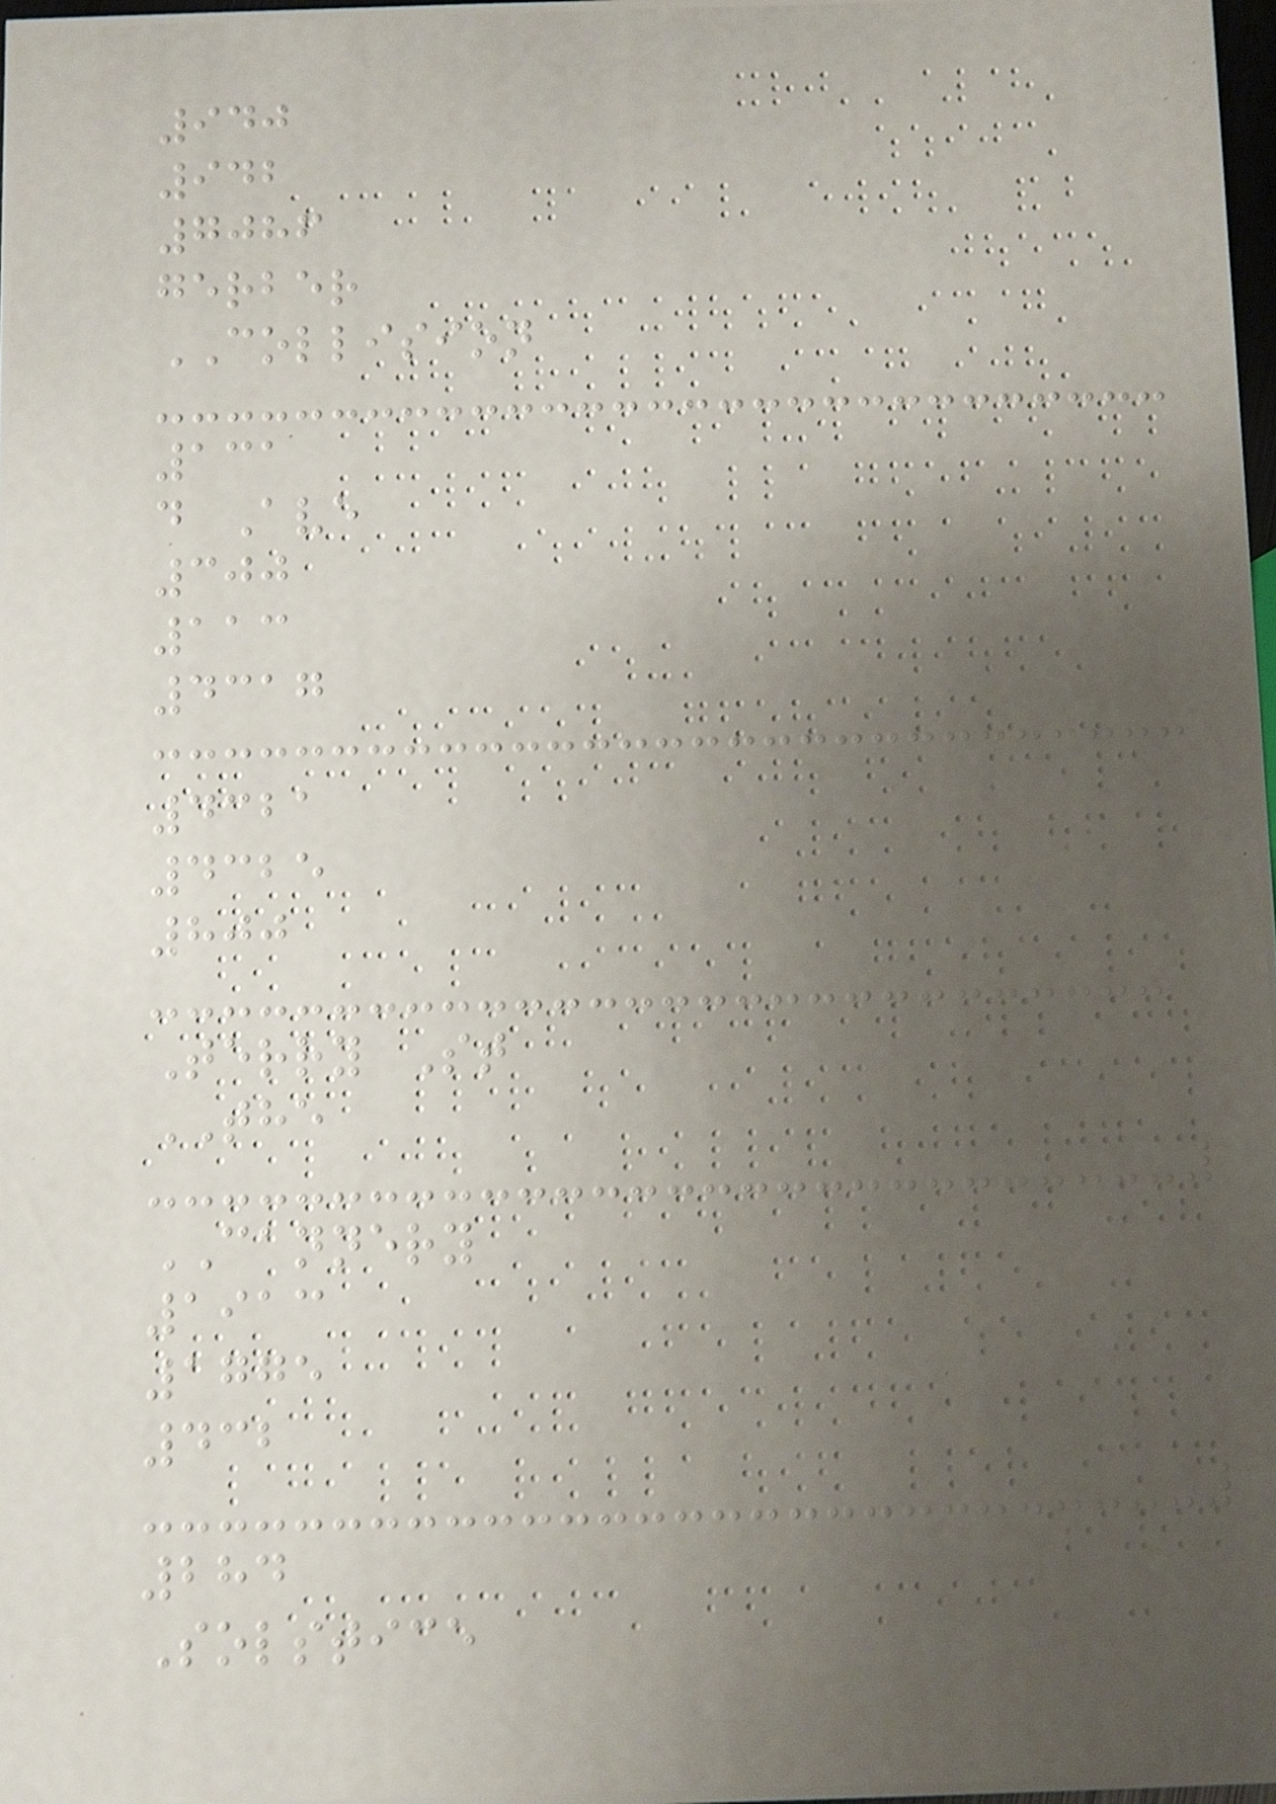940
942
7086
gerber
COLLISION
131
d Ave
300
113
4317
4321
4325
800
Terry St
THE
CANNERY
1913
1775
432
284
Solstice
